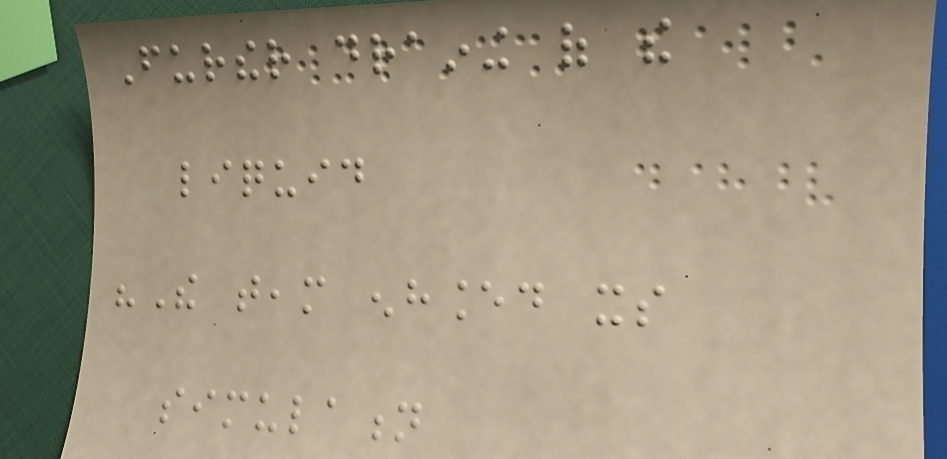Further draining of the
liquid
"The team enhanced its
simulation
